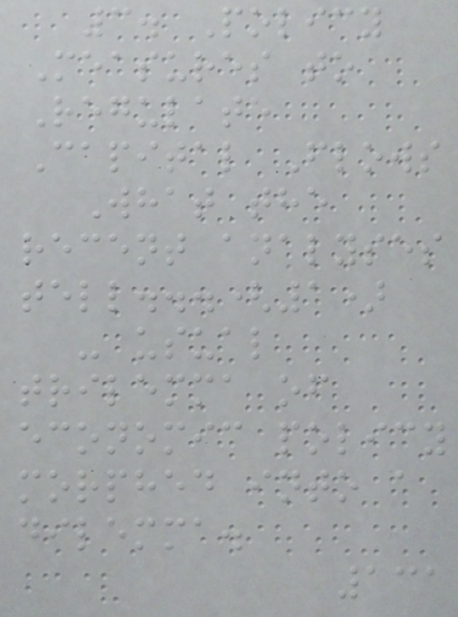3. Policy
Measures to
Regulate
Capital Flows
What the
recent analyses
tell...(1)
- usual
trilemma of
economic policy
morphed into a
dilemma.
131
